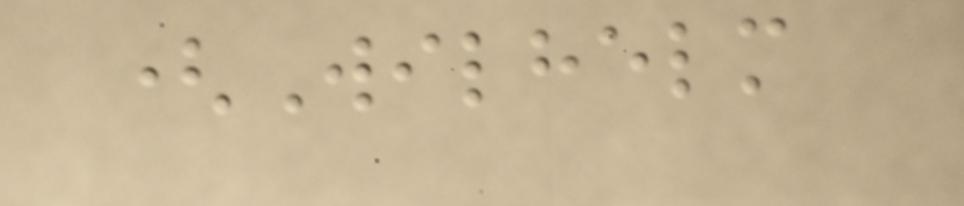(Wilhelm
